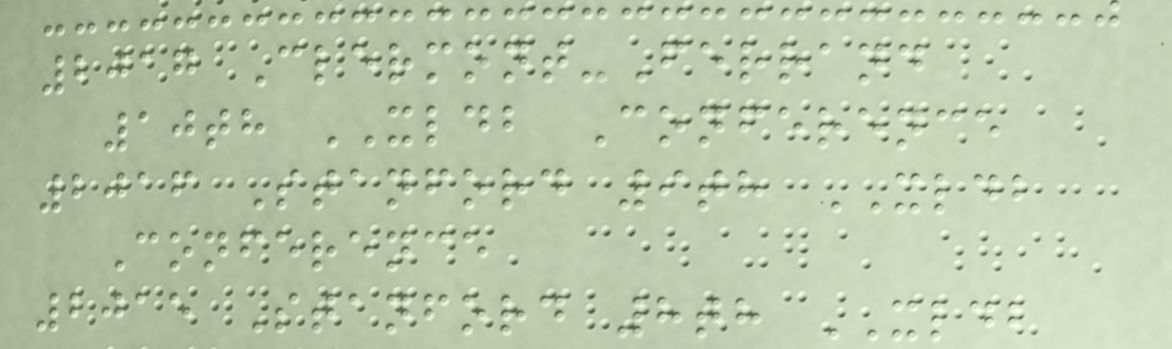2017 Clermont-Ferrand
10th XLDB Conference
2016 Stanford 9th XLDB
Conference
2015 Stanford 8th XLDB
